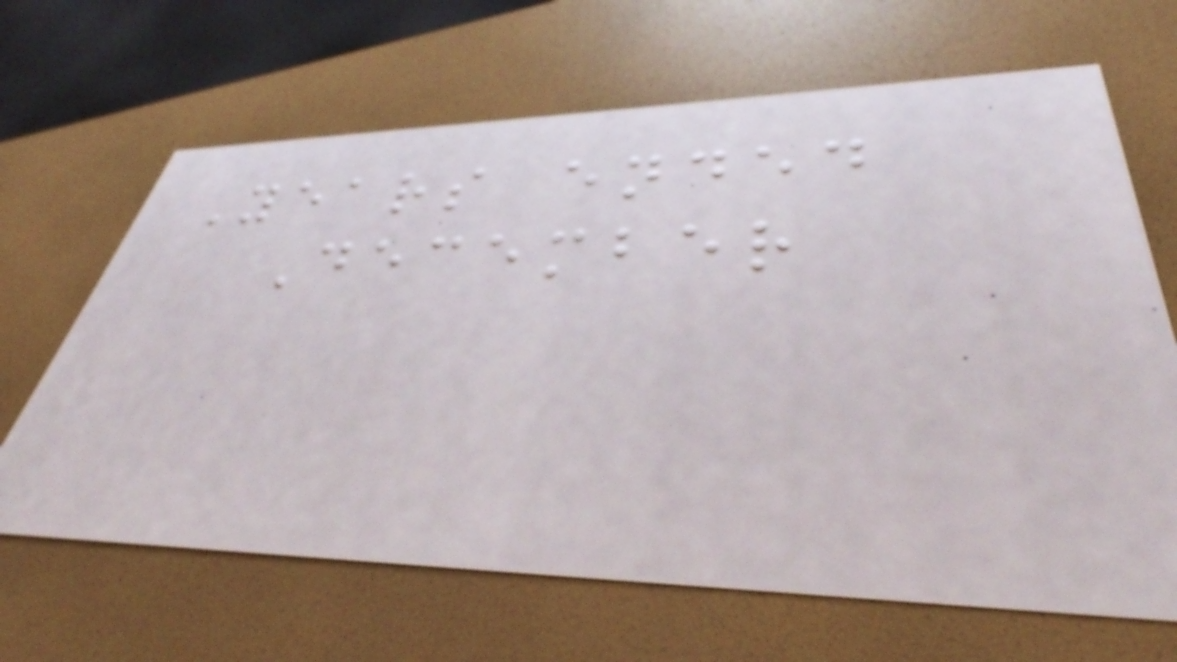Years ended
December
